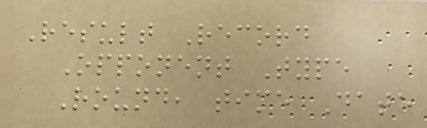Result Record
Opponent Type
Round, time Date
